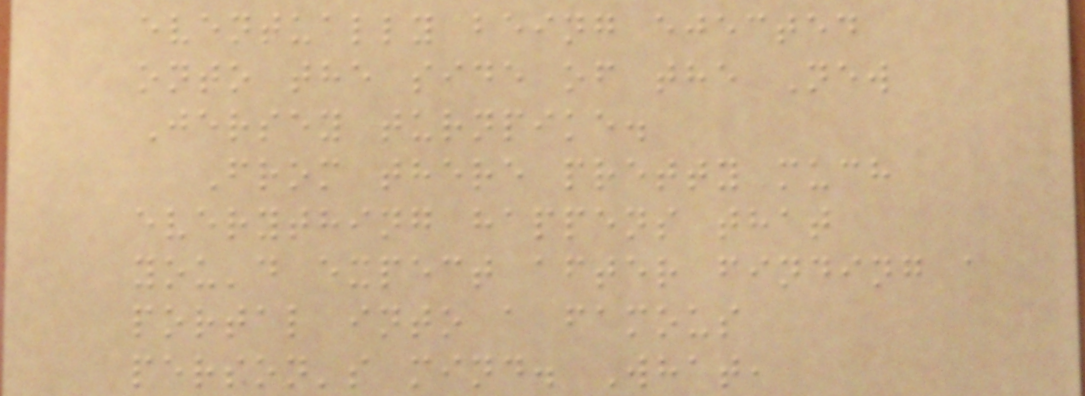eventually being ejected
onto the side of the New
Jersey turnpike.
From there pretty much
everything happens that
you'd expect after finding a
portal into a famous
person's mind. What,
